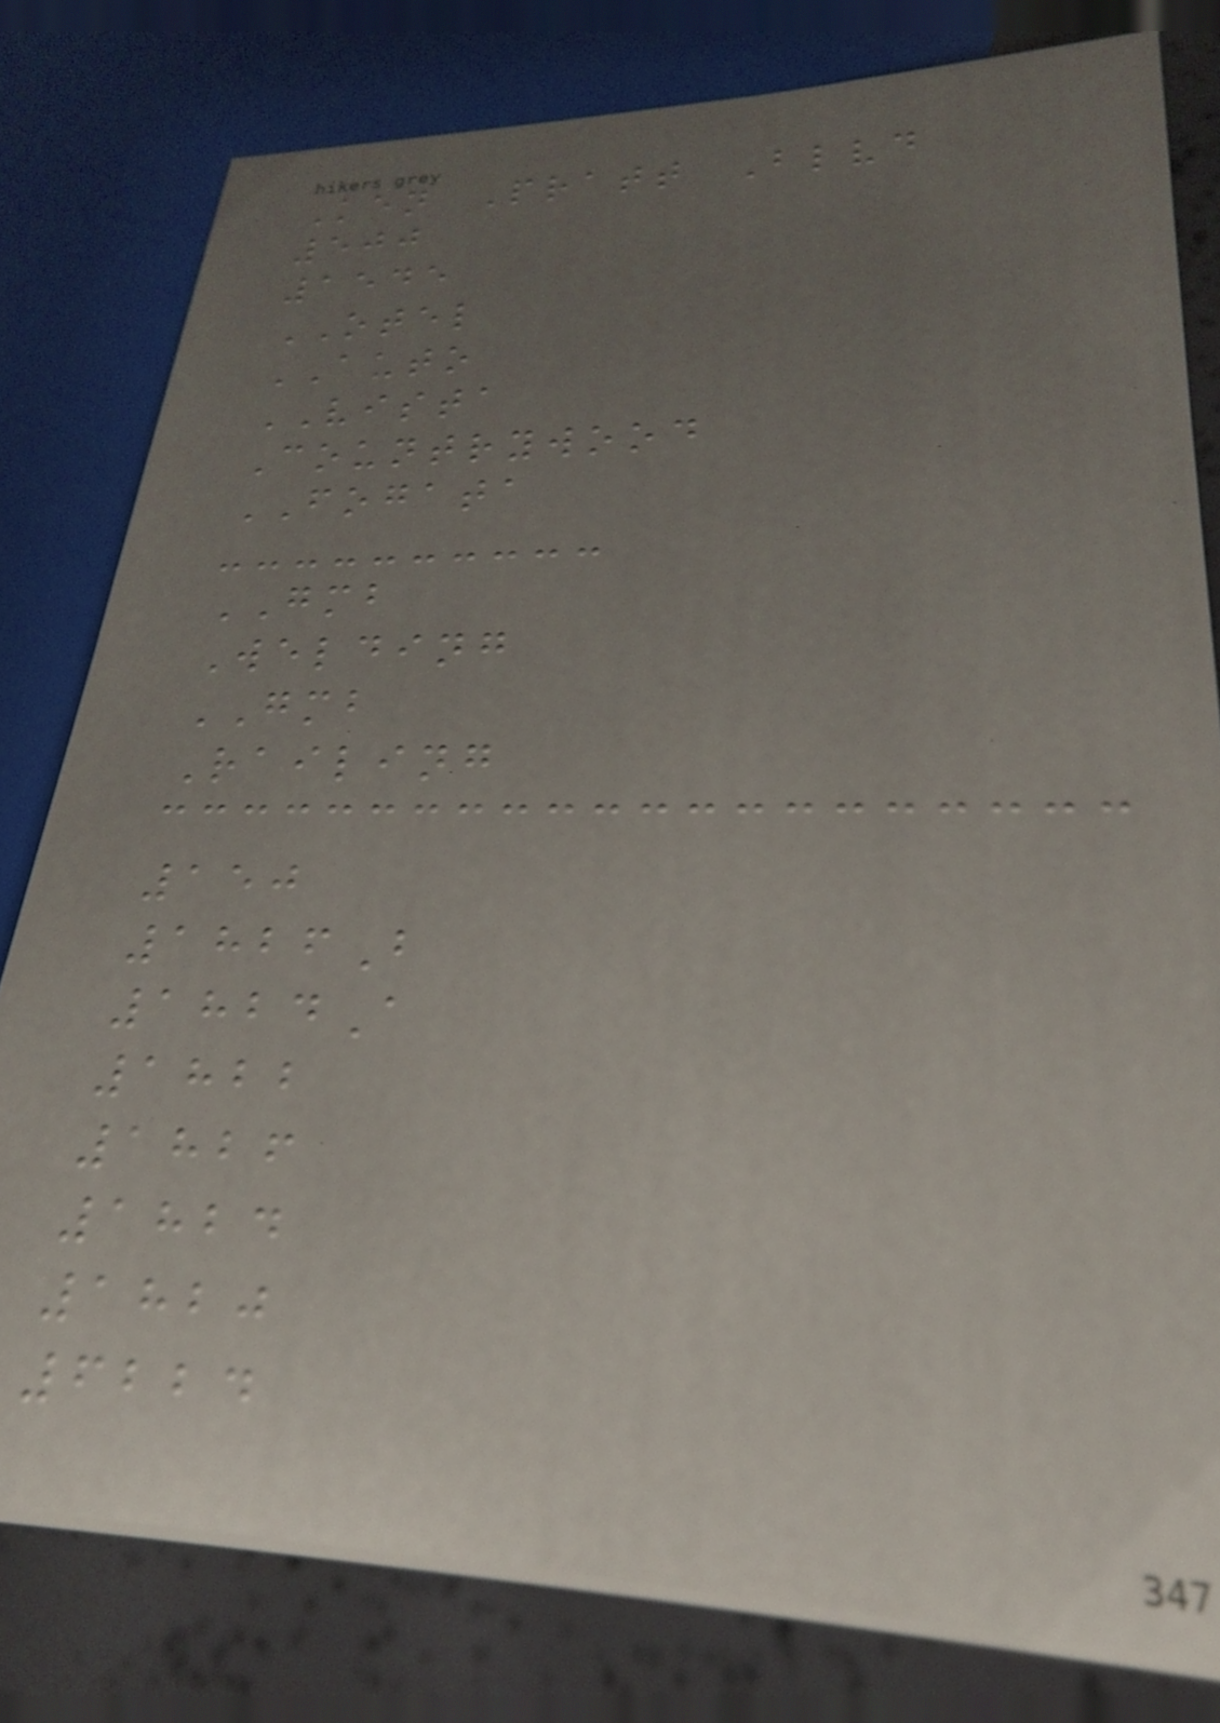Ken Pratt Blvd
500
1545
OTEL
AUTO
VISTA
Countrywood
FOGATA
GMB
Welding
GMB
Railing
150
1826B
1824A
1822
1826
1824
1820
6224
